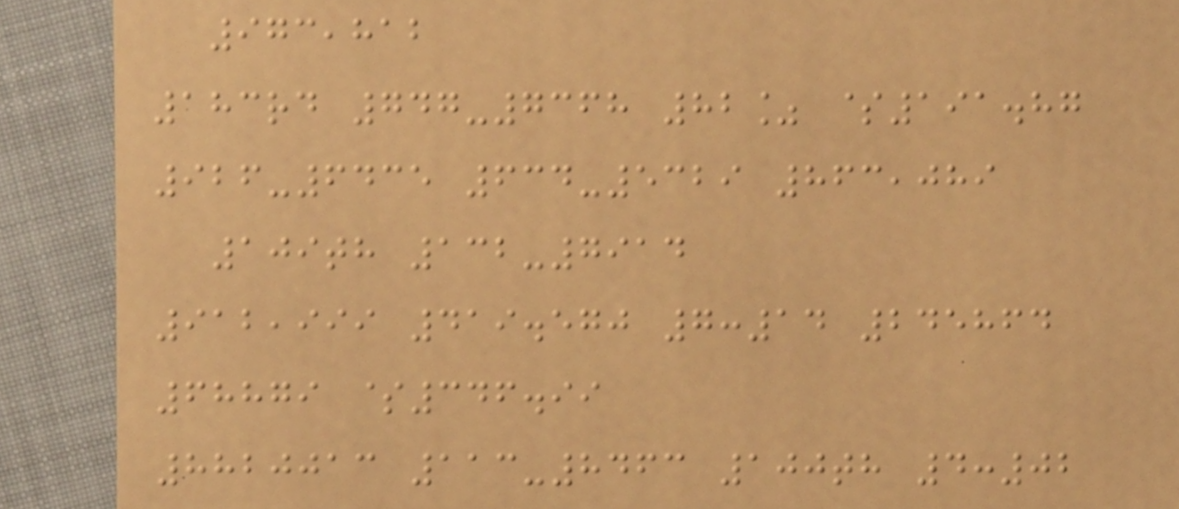973,812
183rd 747-7368 82% $191.87
926-6435 634-5329 863,089
109th 132-7914
912,999 419.570 7:14 245864
68879 $346.99
8820013 113-8463 100th 4:02
